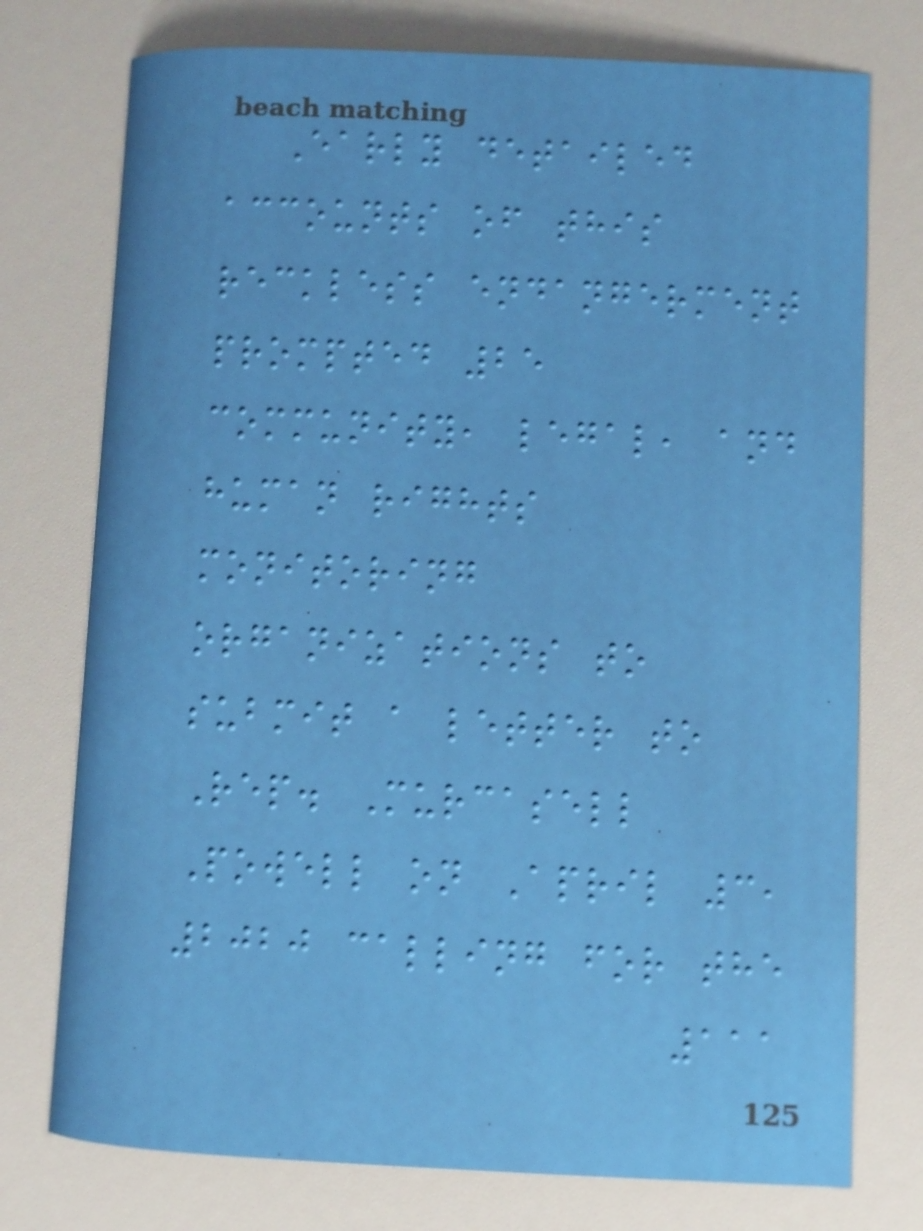Early detailed
accounts of this
reckless endangerment
prompted 25
community, legal, and
human rights
monitoring
organizations to
submit a letter to
Rep. Murcasell
Powell on April 3,
2020 calling for the
111
